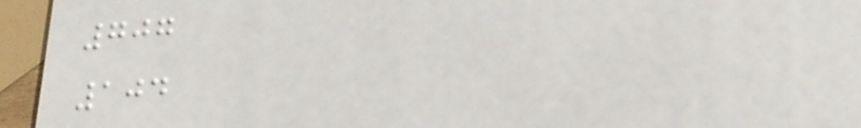707
104
